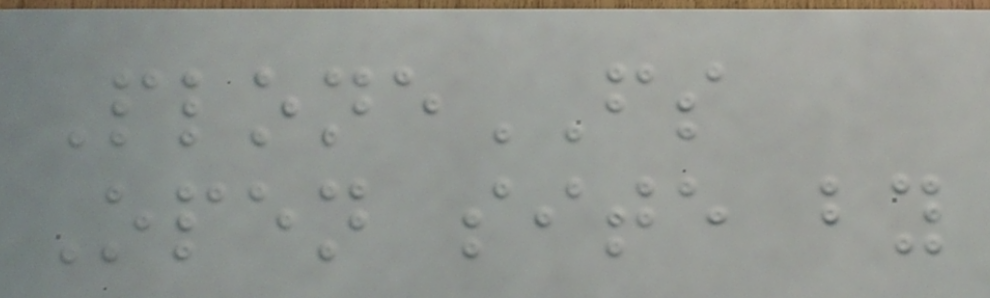PloneFS
Open site by
